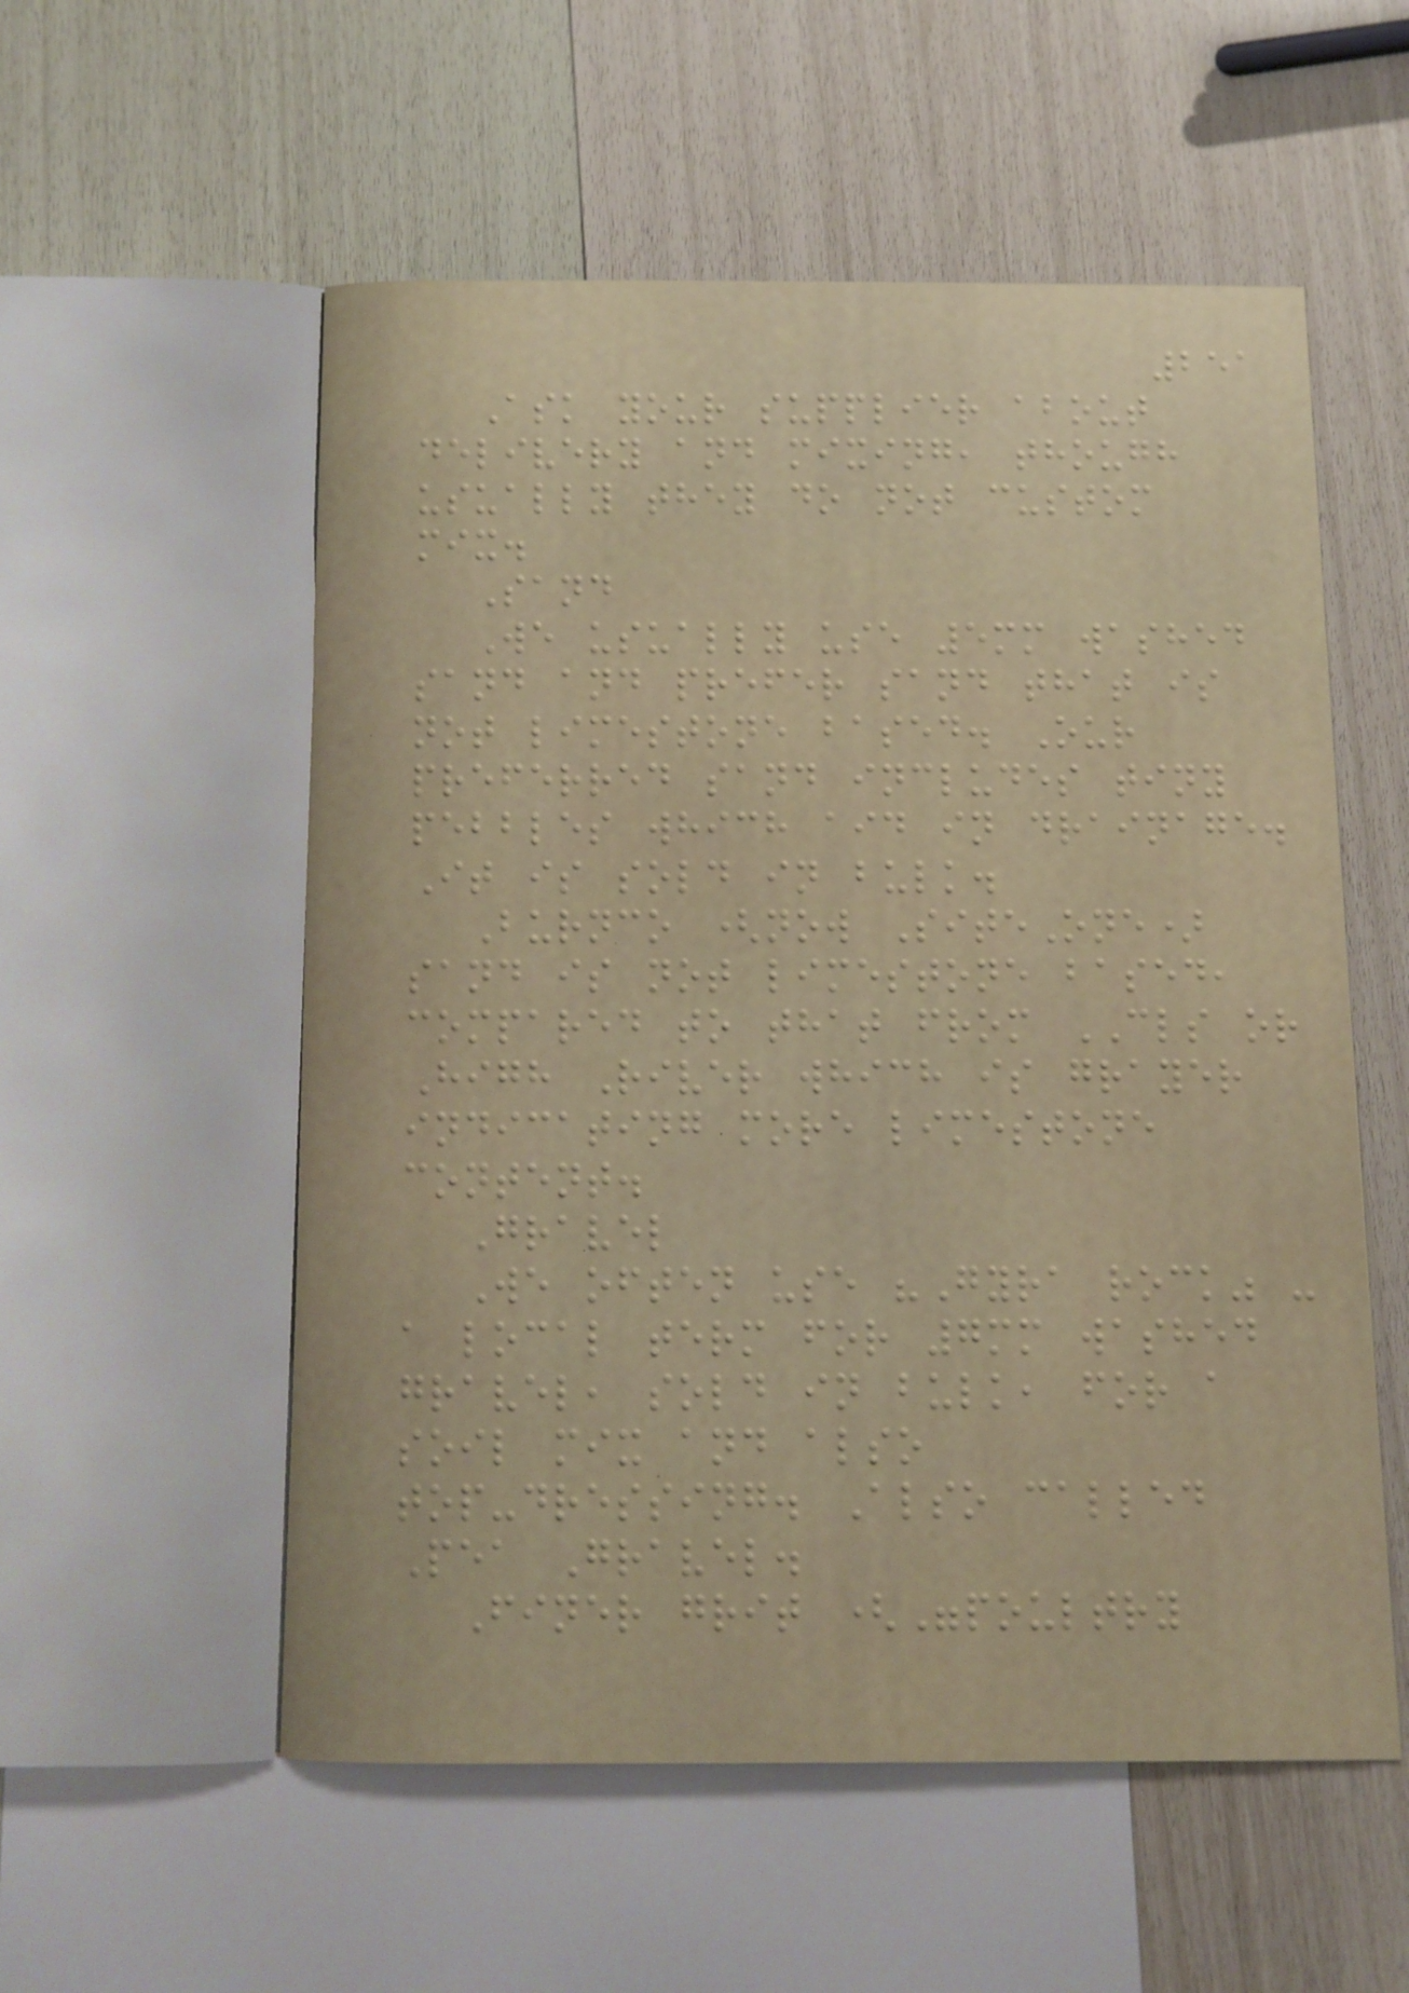251
Ask your supplier about
delivery and mixing, though
usually they do not custom
mix.
Sand
We usually use 5mm washed
sand and prefer sand that is
not limestone based. Our
preferred sand includes tiny
pebbles which aid in drainage.
It is sold in bulk.
Burnco (now SiteOne)
sand is not limestone based,
compared to that from CLS or
High River which is grayer
indicating more limestone
content.
Gravel
We often use "Gyra rock" -
a local term for 7mm washed
gravel, sold in bulk, for a
soil mix and also
top-dressing. Also called
Pea Gravel.
Finer grit ("poultry
